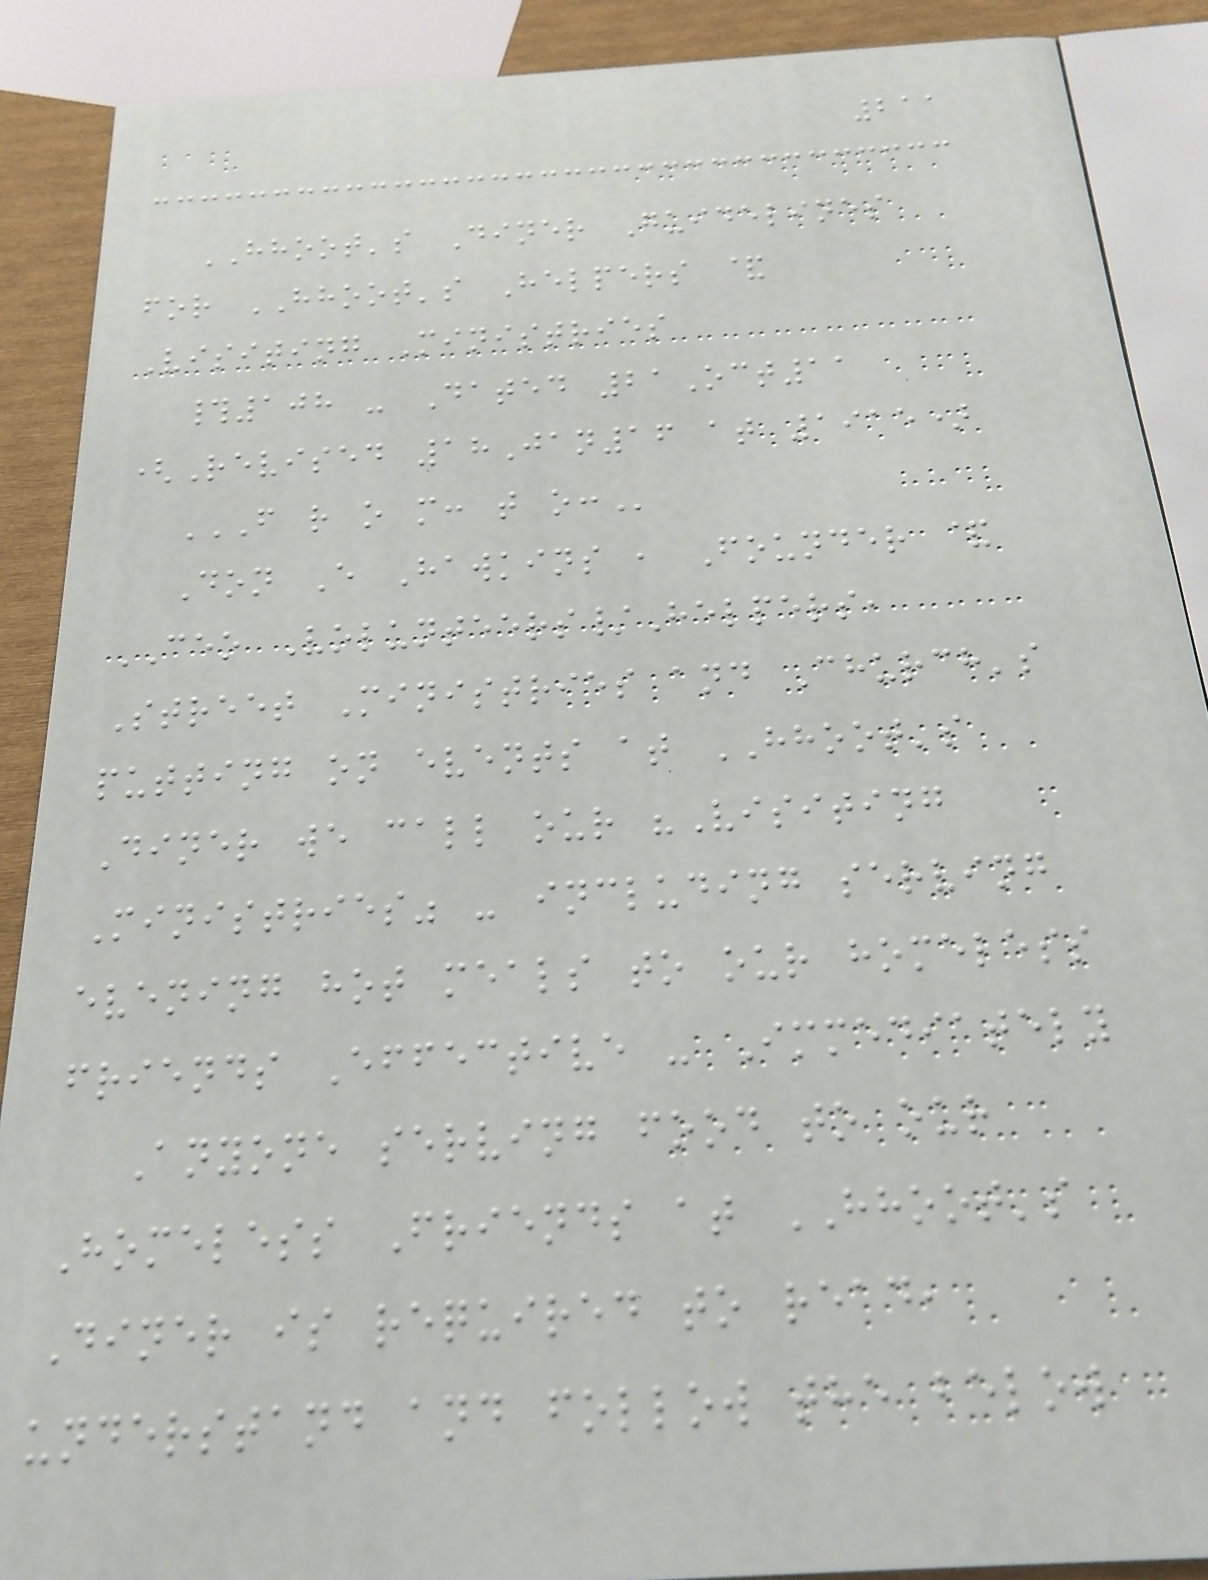211
HHOOT's Diner Guidelines
for HHOOT's Helpers &
Visiting Ministries
#108 - Dated 21Oct11
(Revised 18Jan16 at 1915)
F R O M: T O:
Don E Hawkins , Founder &
CEO Volunteers/Helpers,
Street Ministries and Church's
putting on events at HHOOT's
Diner we call our "Visiting
Ministries" - including serving
evening hot meals to our homeless
friends Effective - Immediately
Anyone serving food to our
Homeless Friends at HHOOT's
Diner is required to read,
understand and follow the below
